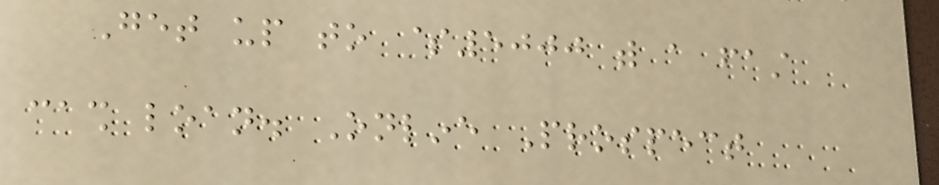Get up to $5000 with a fast
cash loan. Online Prospect
